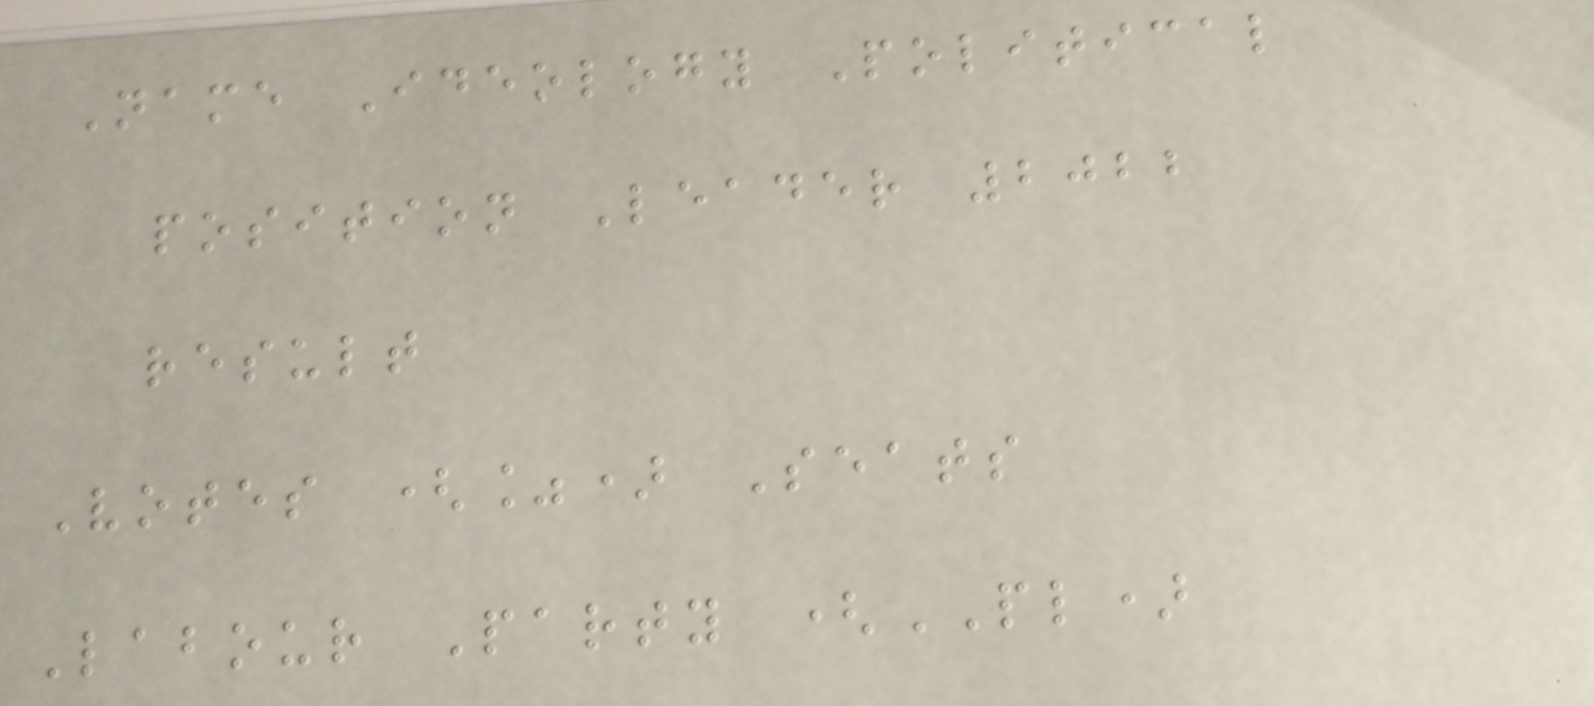Name Ideology Political
position Leader 2022
result
Votes (%) Seats
Labour Party (PL)
